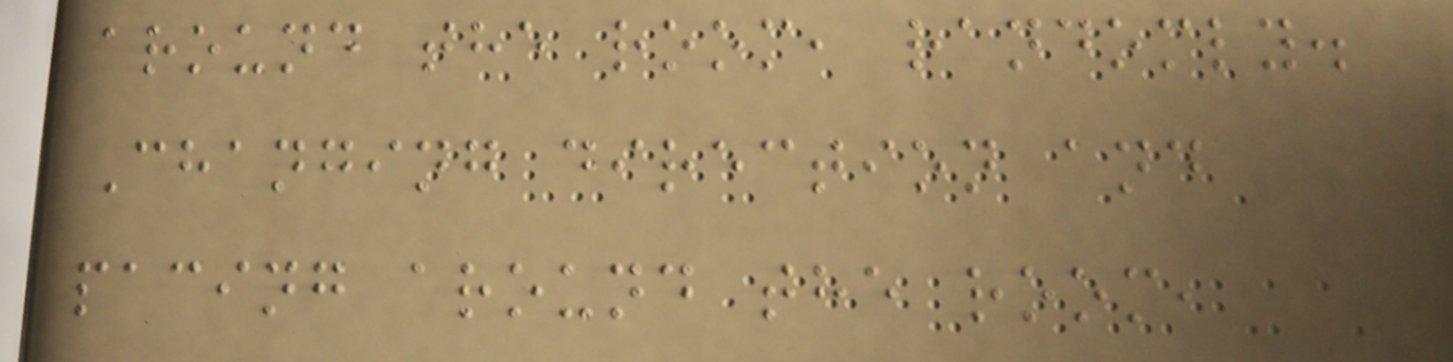around the room, randomly.
Changing direction and
pacing around the room,
